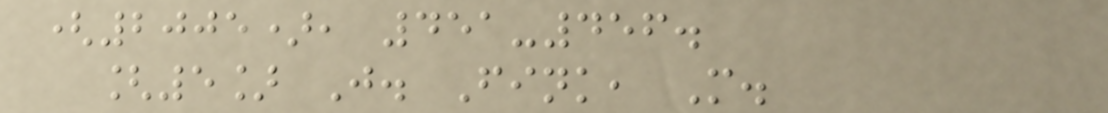(2005), 451-456.
[5] J. Fink, M.
